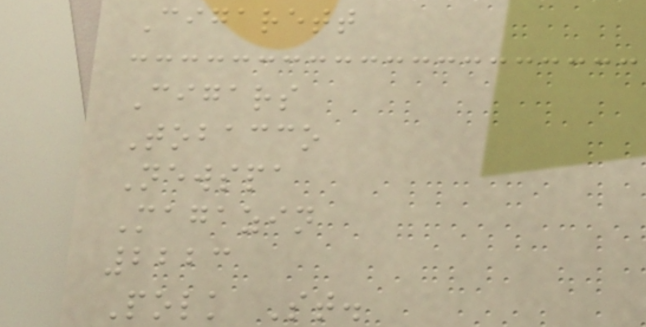Cigarett
Cigars
Tobacco
Newspa
Magazin
2223
Polk St.
